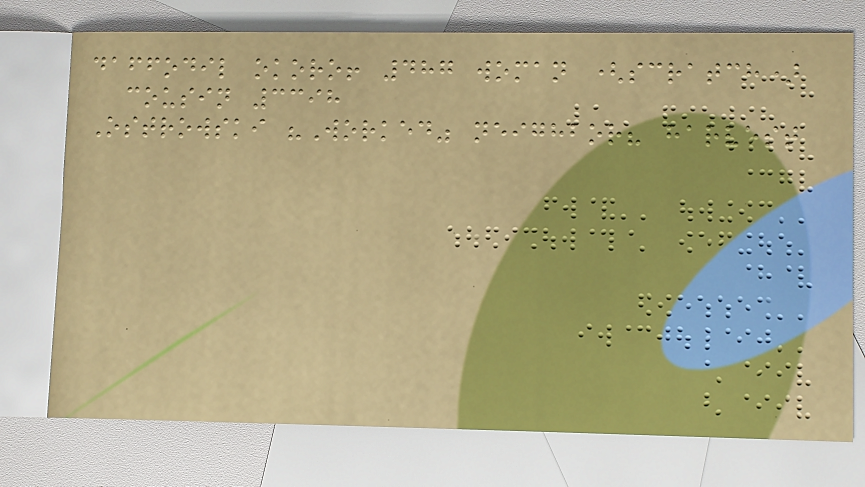daffodil okoro! 487 woman (scratch)
cousin 3398
Ostrowski "Worked" neighbor? harvest
